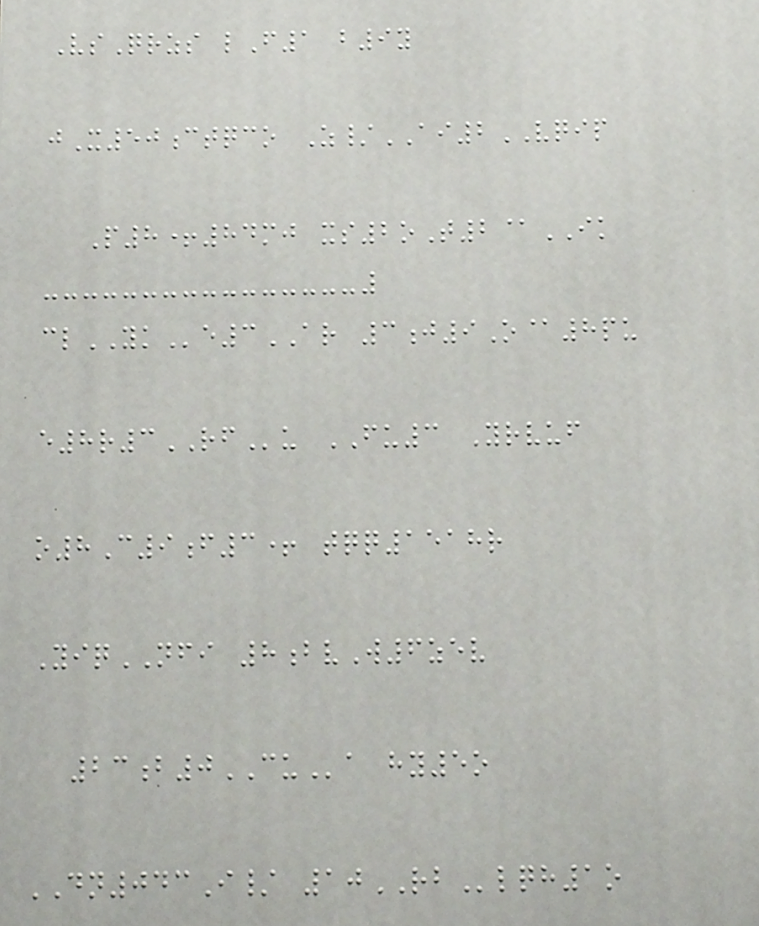VsQrzs lF1 b9y
jX50ctqco Z/AI2VQIP
P8+84mj xs2oT2@IK
clYKe3AR 3j9O@8pu
e8r3RFu FU3 Yrvuf
o8C9f3+ tqq1518r
YiqNFI 8bvW6zev
23b0CUa hy5o
DN043I/ 10RBlqh1o
